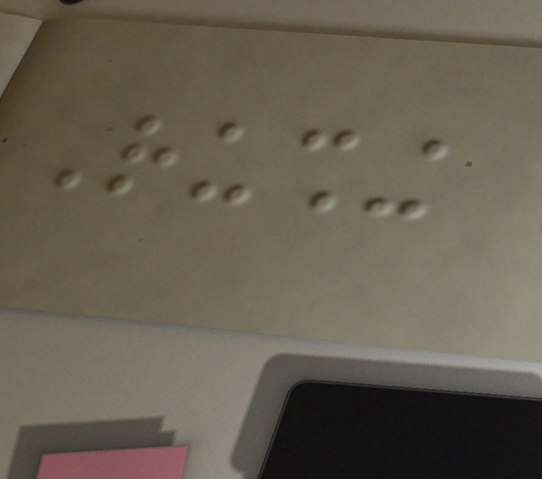Rushing
